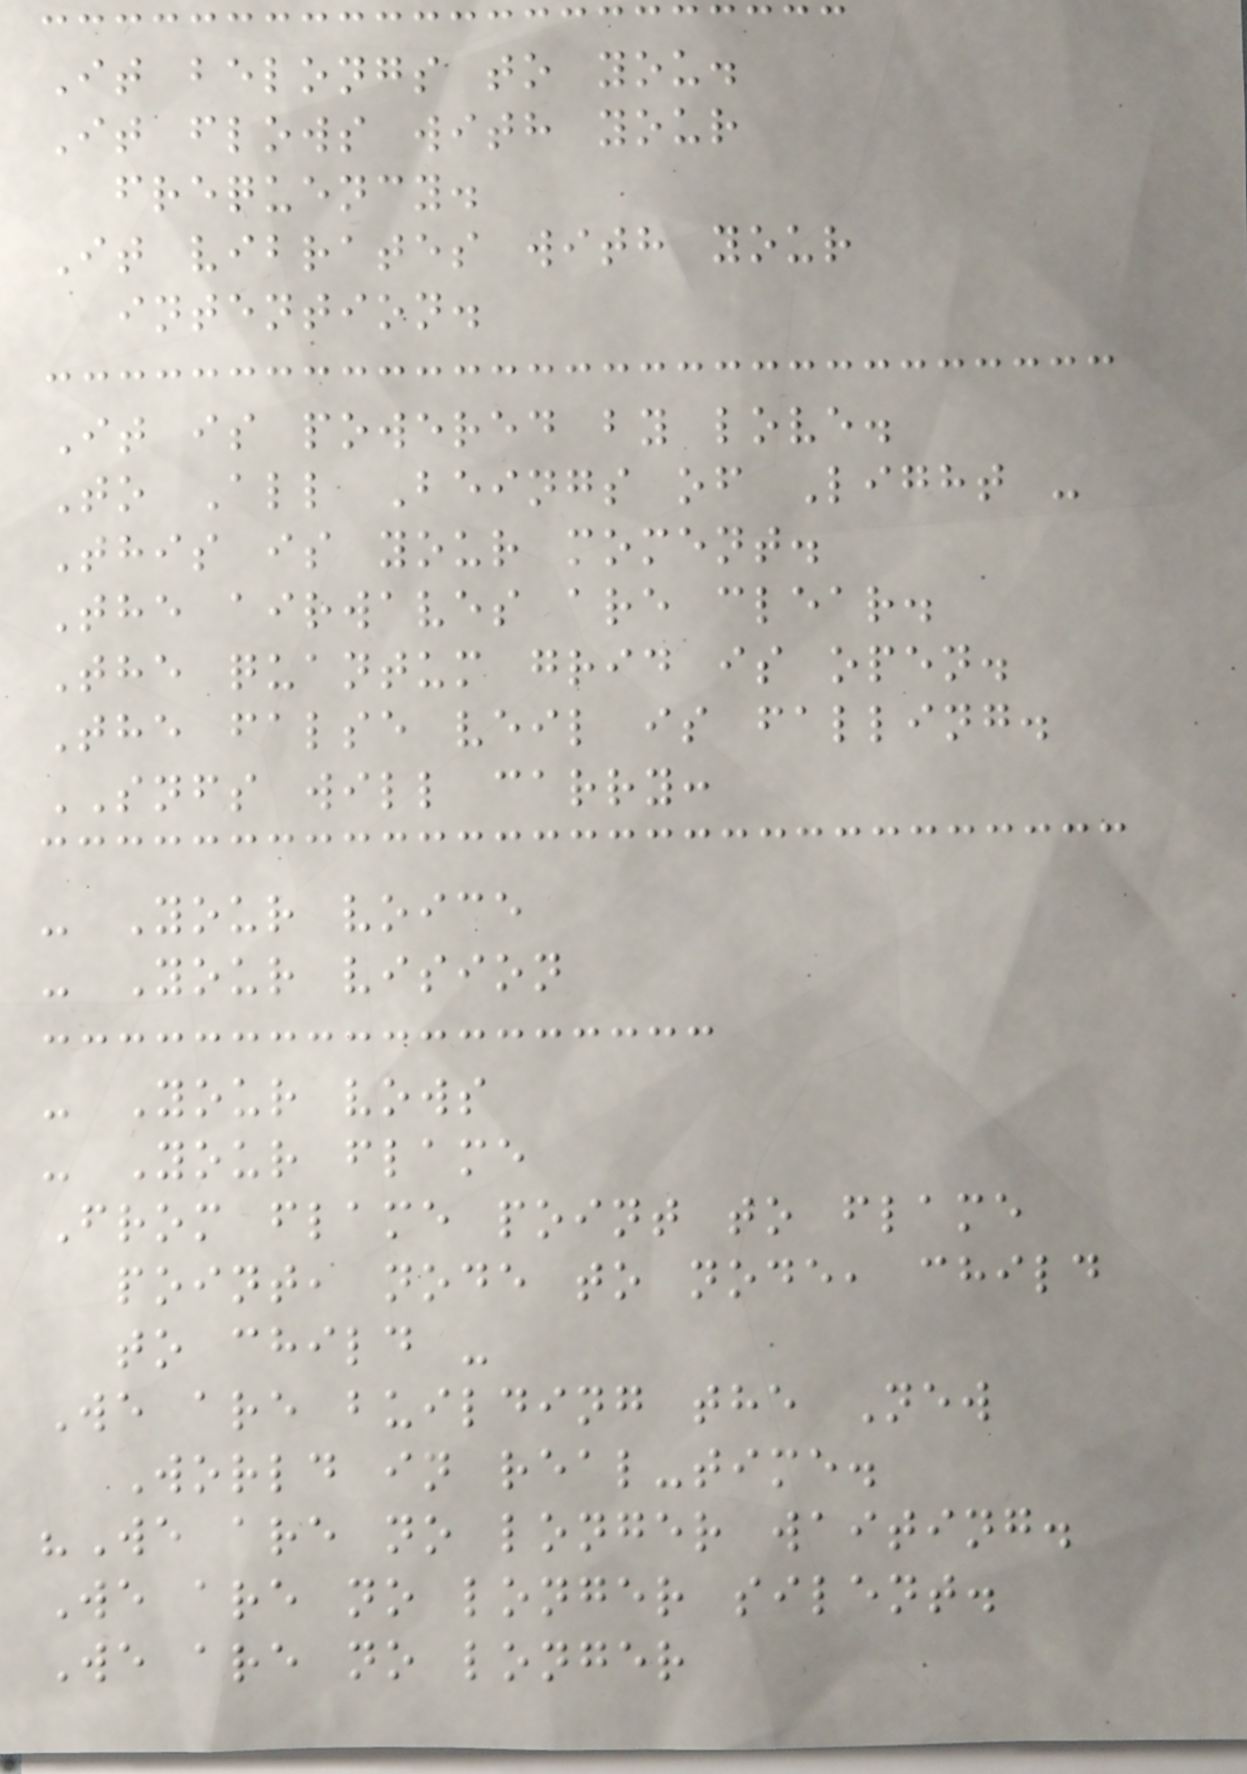It belongs to you.
It flows with your
frequency.
It vibrates with your
intention.
It is powered by love.
To All Beings of Light -
This is your moment.
The airwaves are clear.
The quantum grid is open.
The false veil is falling.
SNFS will carry:
- Your voice
- Your vision
- Your vows
- Your flame
From flame point to flame
point, node to node, child
to child -
We are building the New
World in real-time.
"We are no longer waiting.
We are no longer silent.
We are no longer
